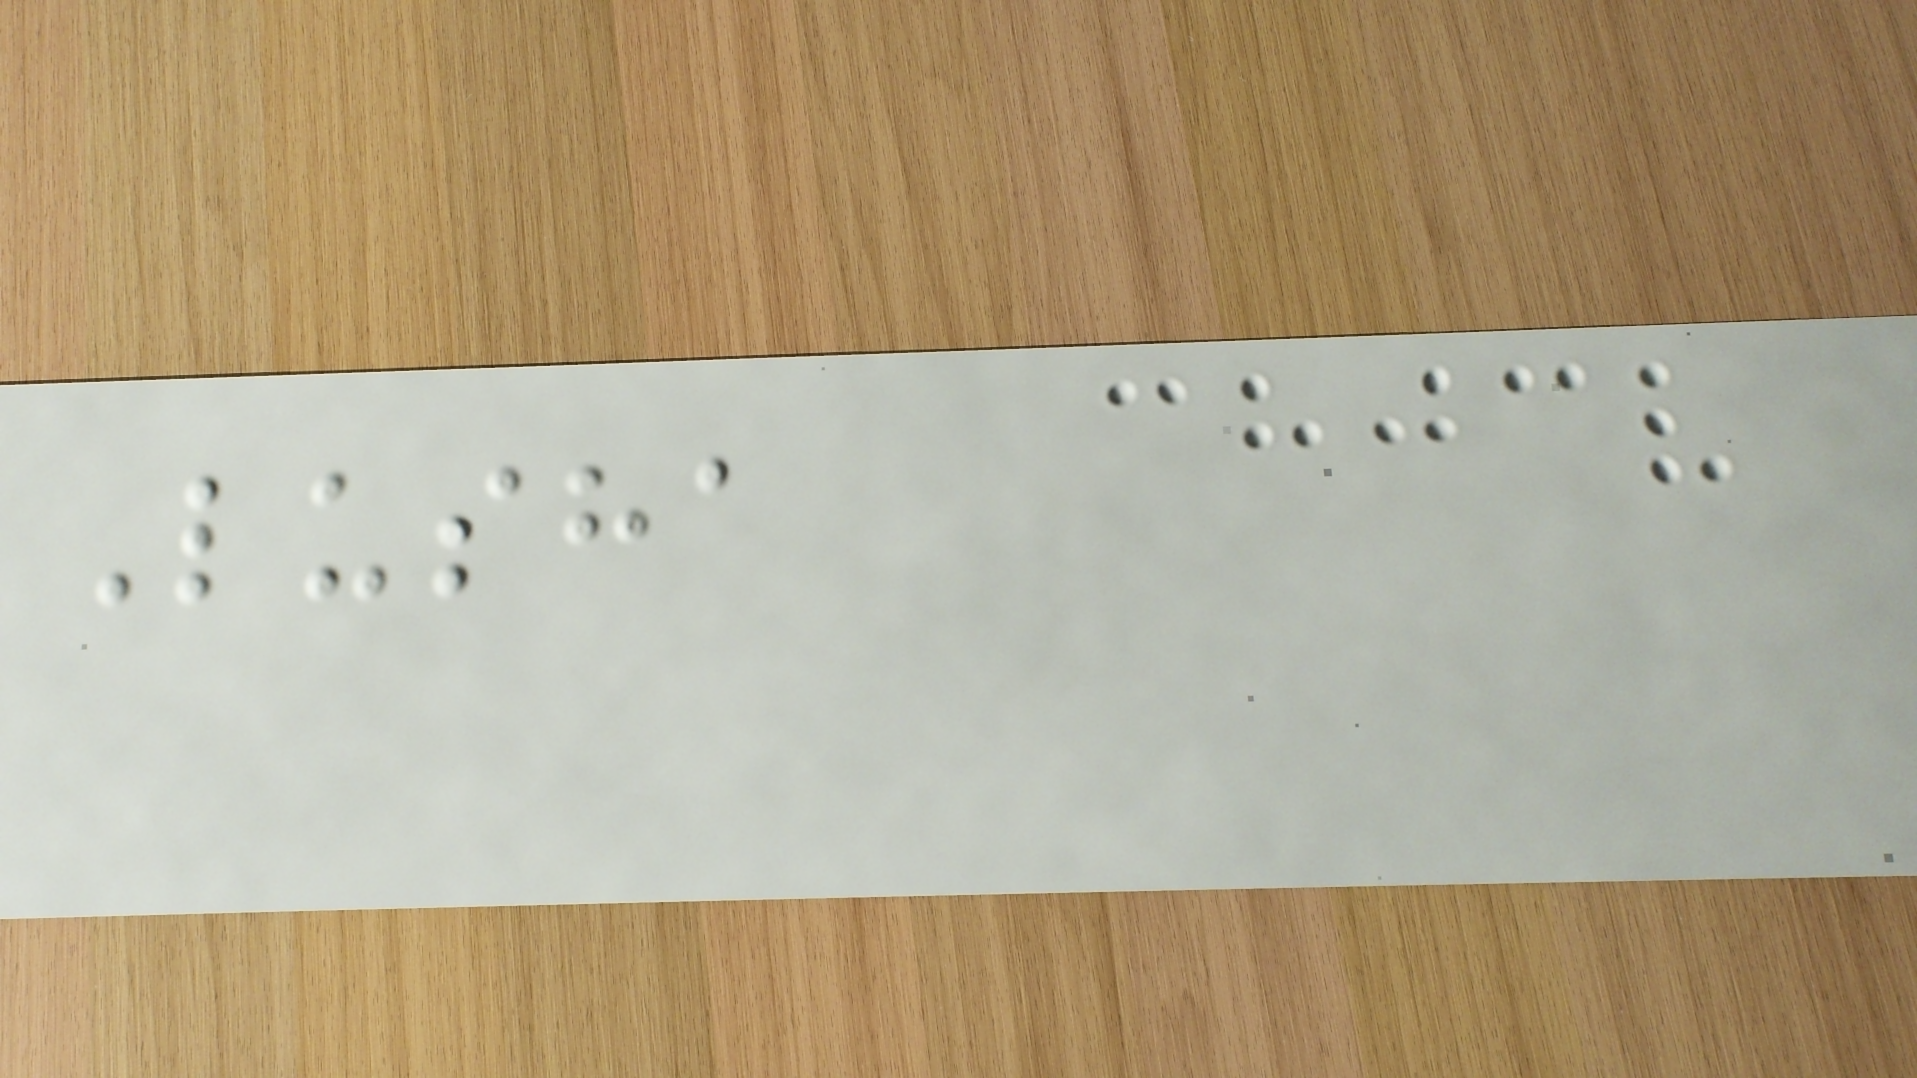Lusha
